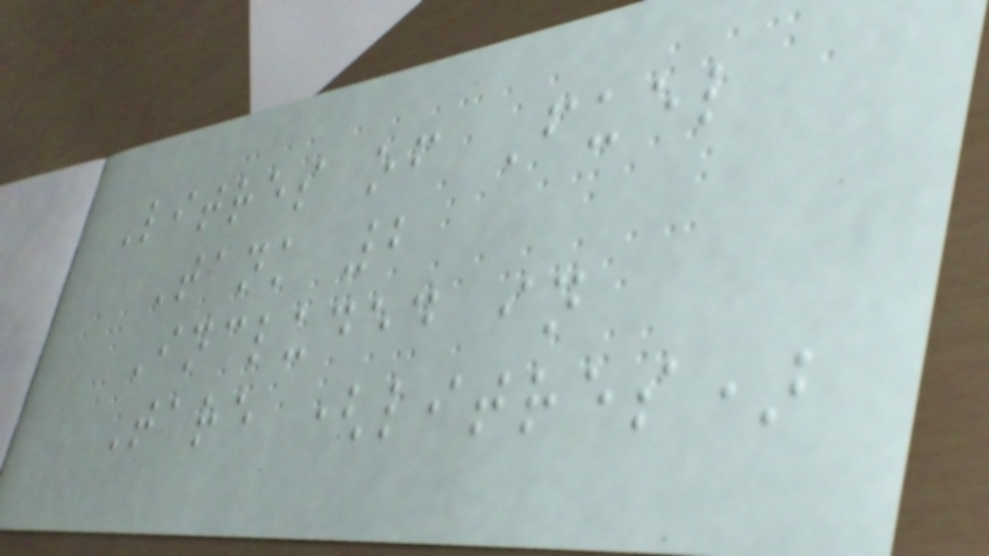Litres of Fuel
Tank 2
Included in
Tare (litres)
